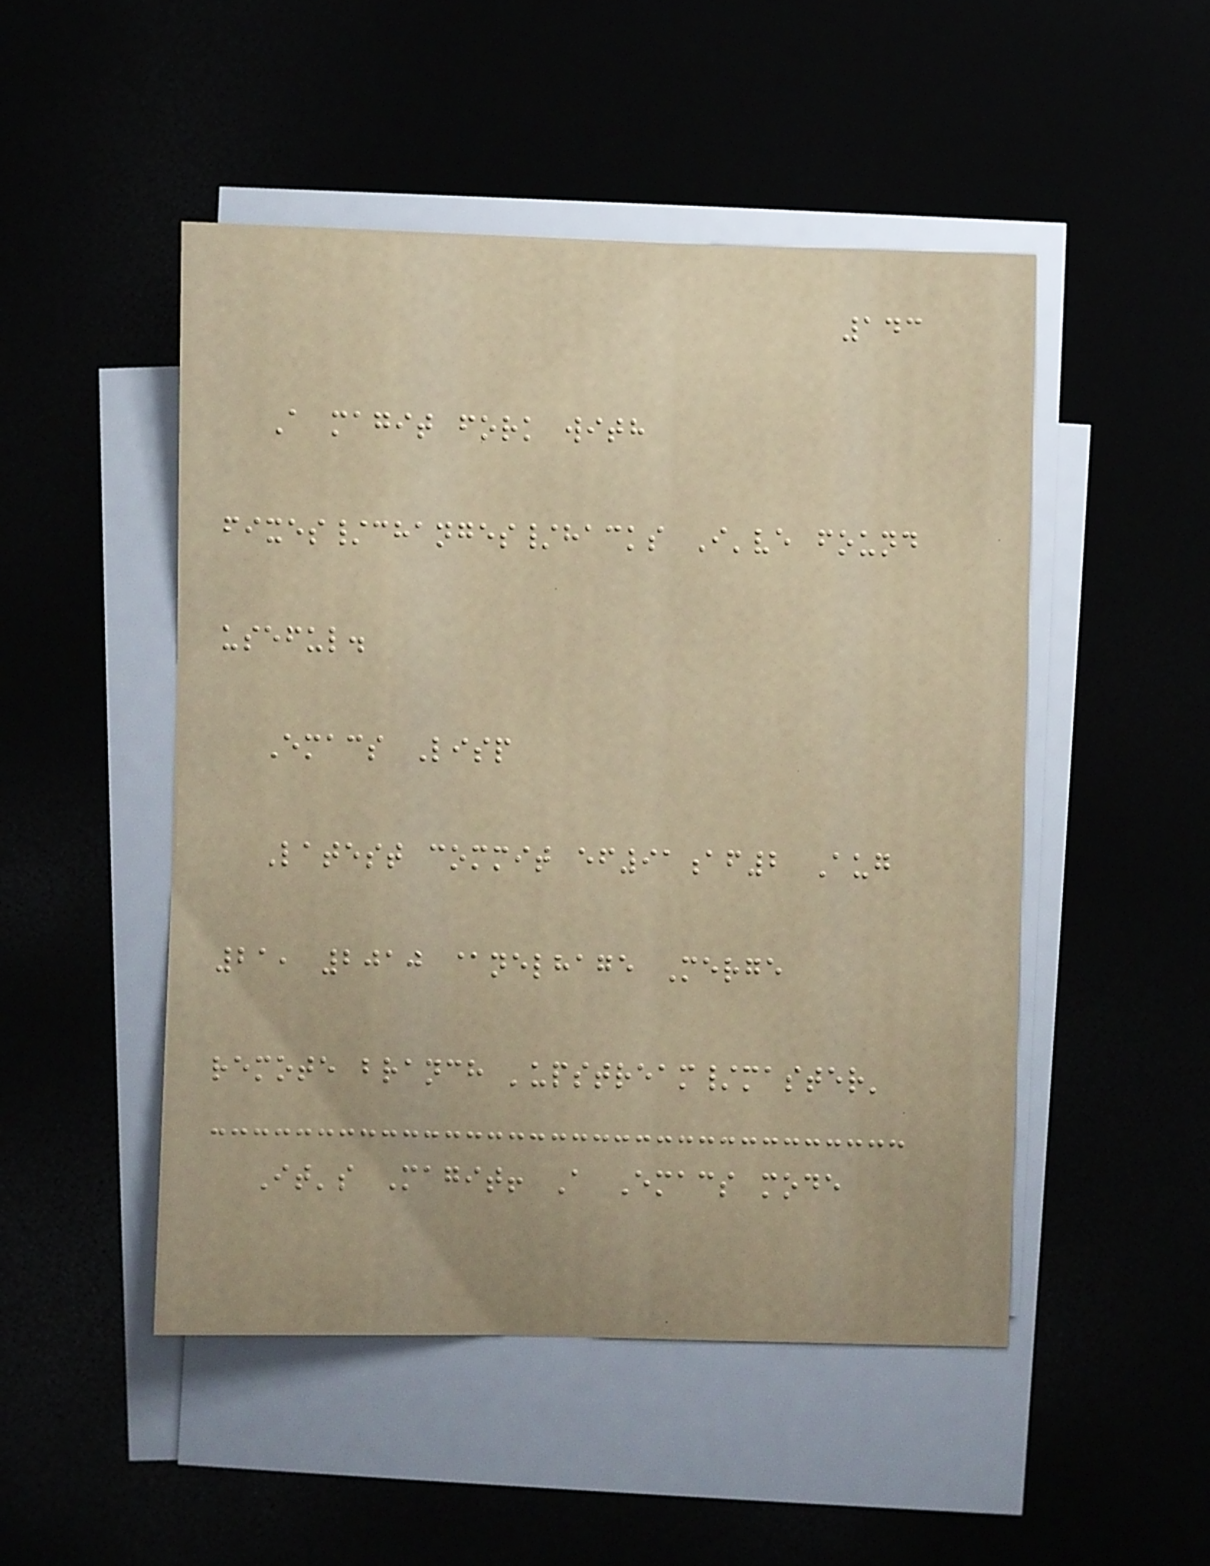143
A magit fork with
fixes/changes/hacks I've found
useful.
Emacs Lisp
Latest commit ef91af2 Aug
21, 2010 @nelhage Merge
remote branch 'upstream/master'
It's Magit! A Emacs mode
